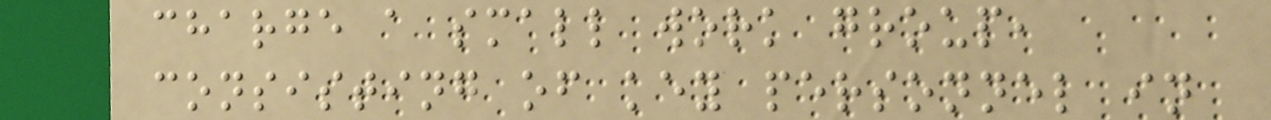charge a small work group,
consisting of key personnel in
